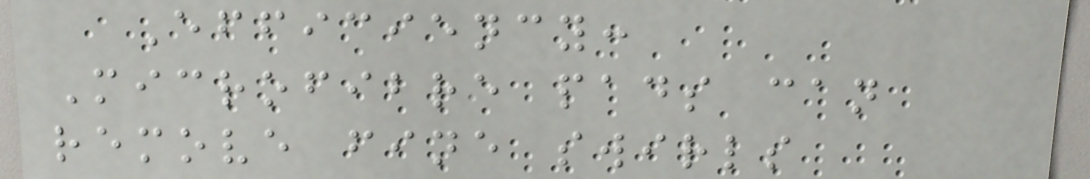Efficiency:
Microfibre pads can
remove fine swirls
